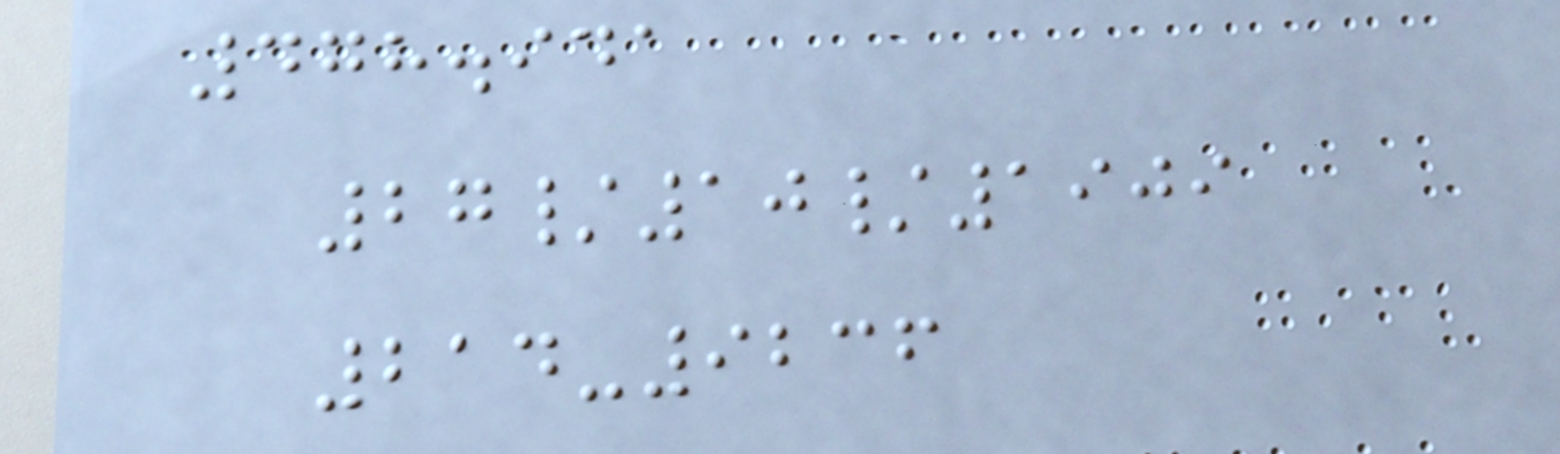478.941
27/10/1909
214-9236
